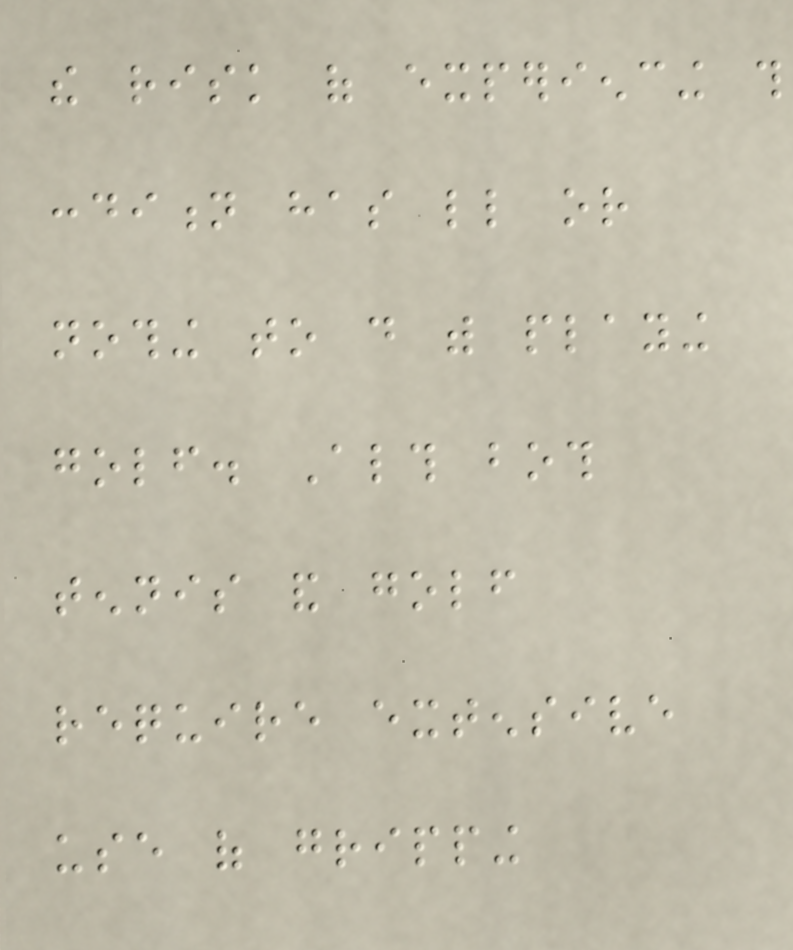the risk of experiencing this
condition has little or
nothing to do with playing
golf. Although both
tennis and golf
require extensive
use of gripping
